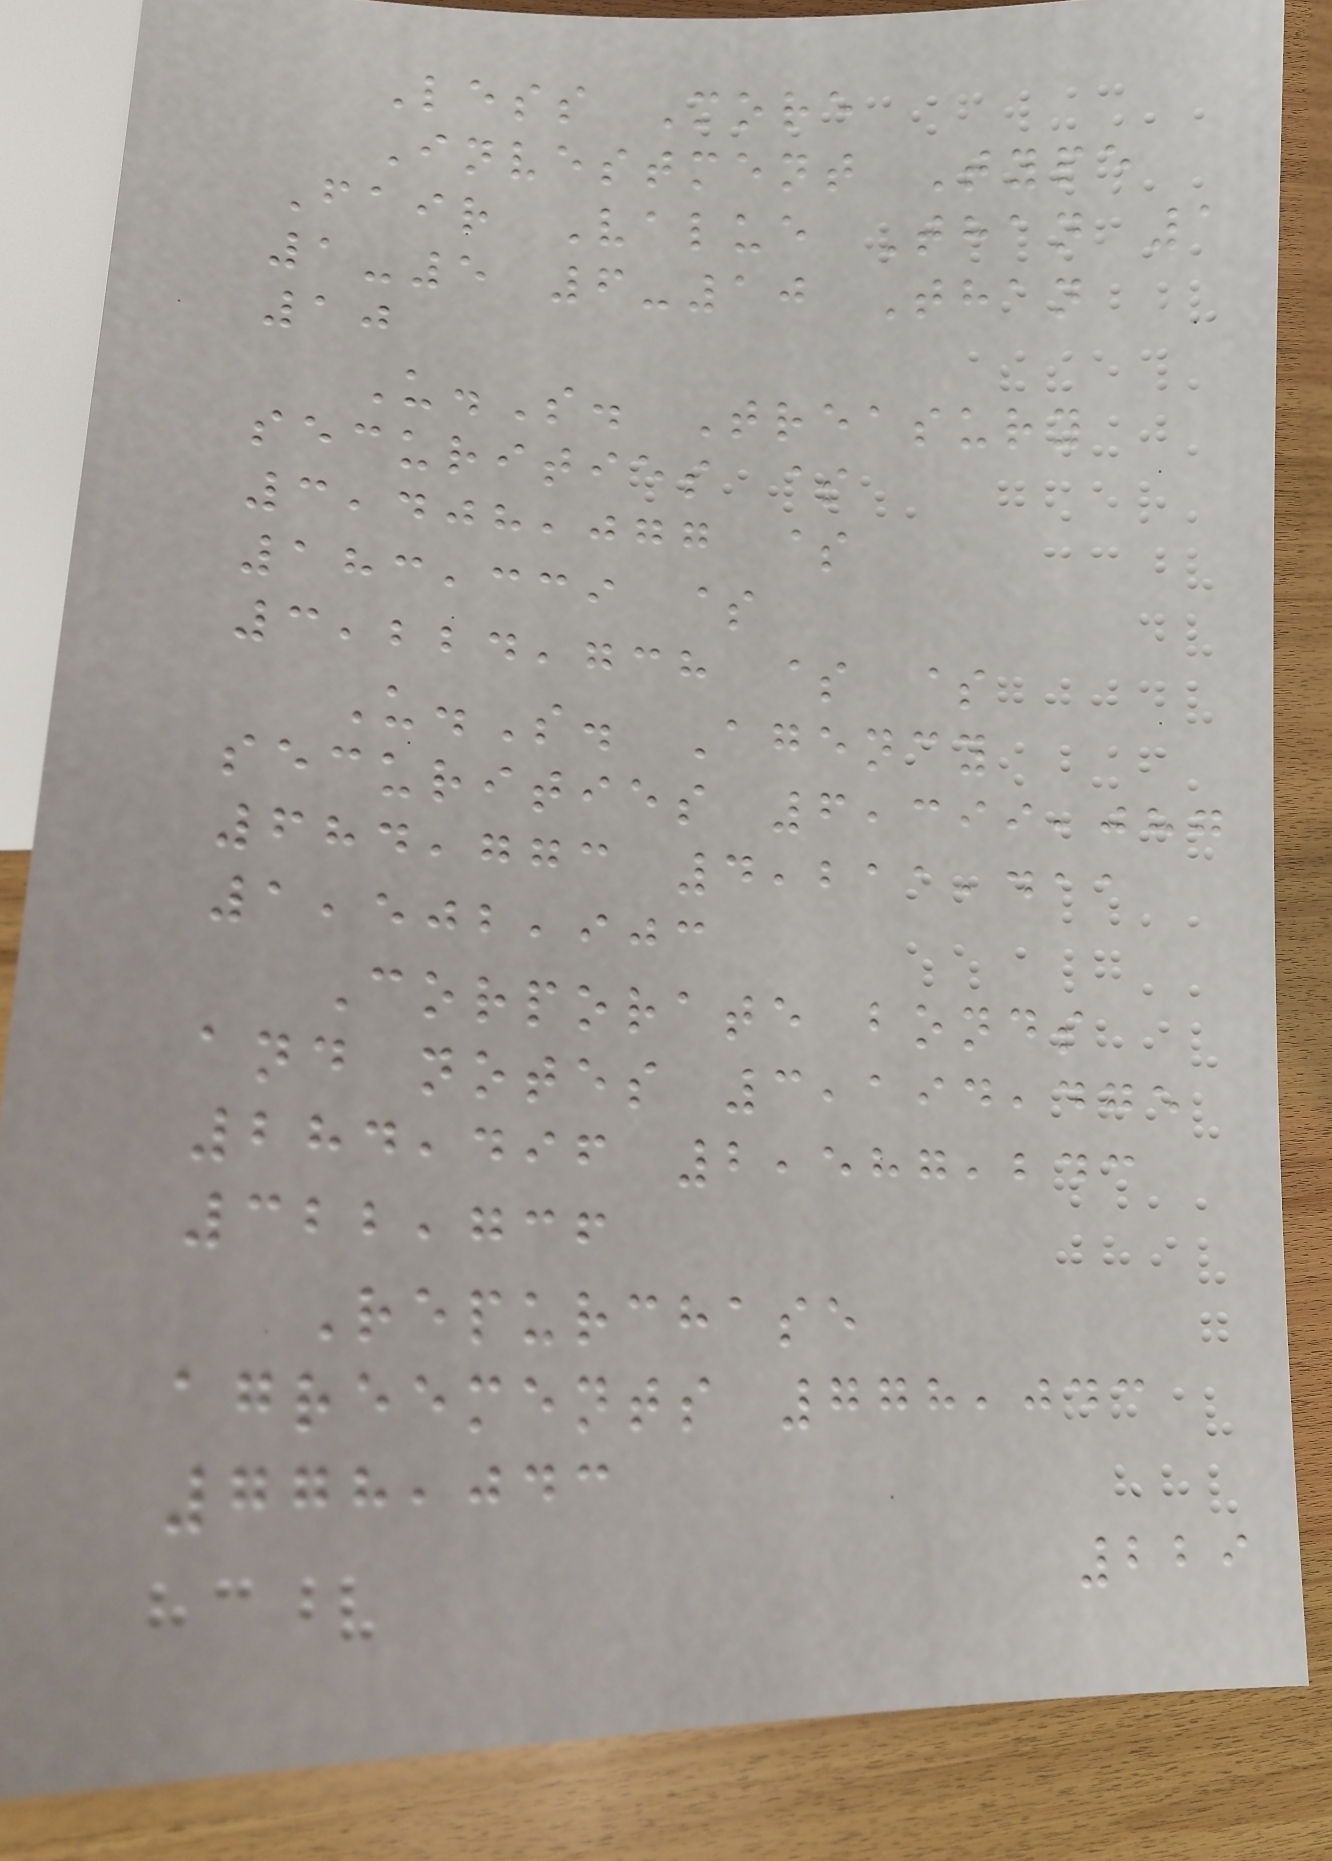Less More
Investment Type
Fair Value Than 1
1-5 6-10 Than
10
U.S. Treasury
securities $
3,408,077 $
183,339 $
3,224,738 $ $
U.S. Agency
securities 6,399,087
684,773 4,211,411
1,502,903
Corporate bonds
and notes 3,194,475
284,496 2,587,243
322,736
Repurchase
agreements 778,043
778,043
229
